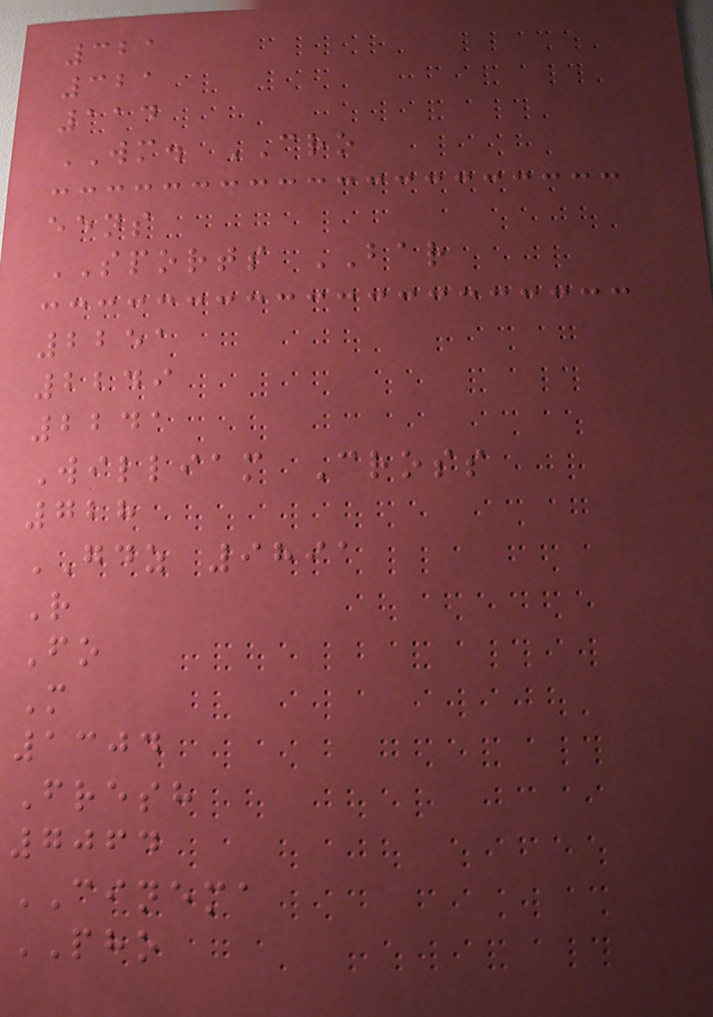321
321
114
WM. CRO
eens
SPORTS BAR
2251
2249
2241
William Cross
728
GDZ 9891
R
Fo
M
1304
Fresh
7064
CINEMA
PHO
